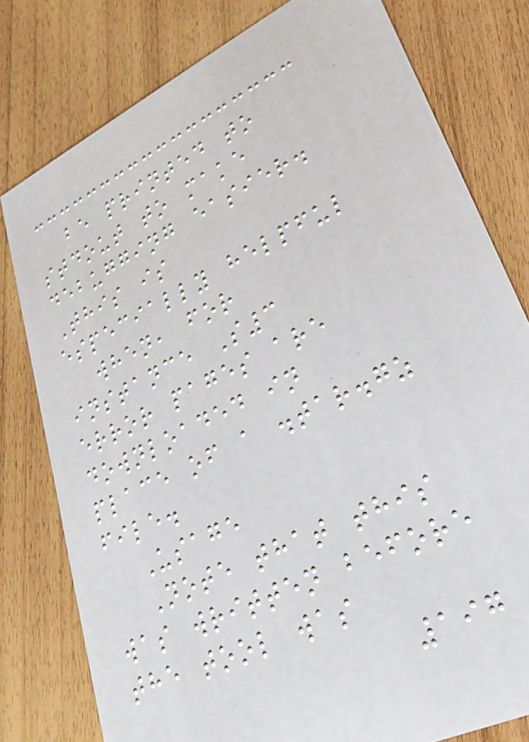be printed to
stdout to make
debugging easier.
This is
especially helpful
when, for
instance S3
error pages are
downloaded in
place of a .tar.gz
file.
Usage
Note that this
was written before
the tool was
197
